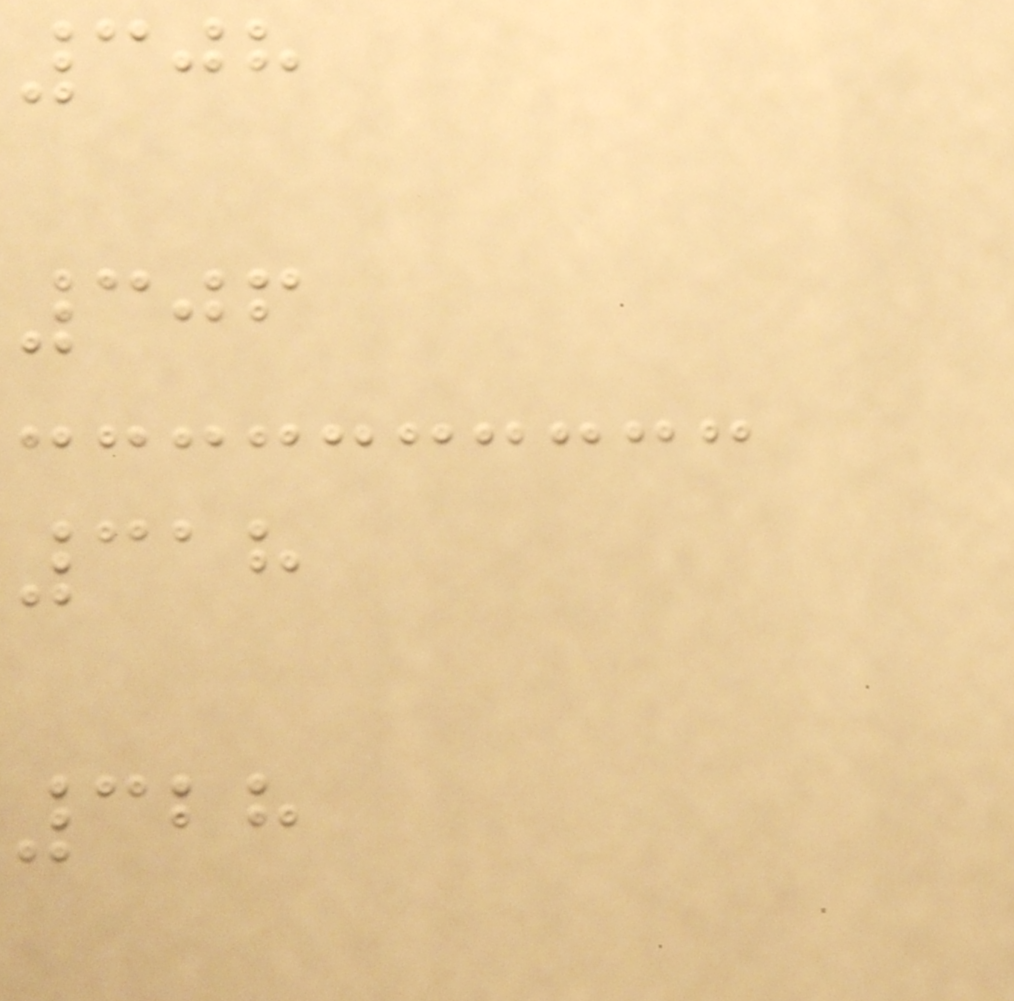308
306
318
328
